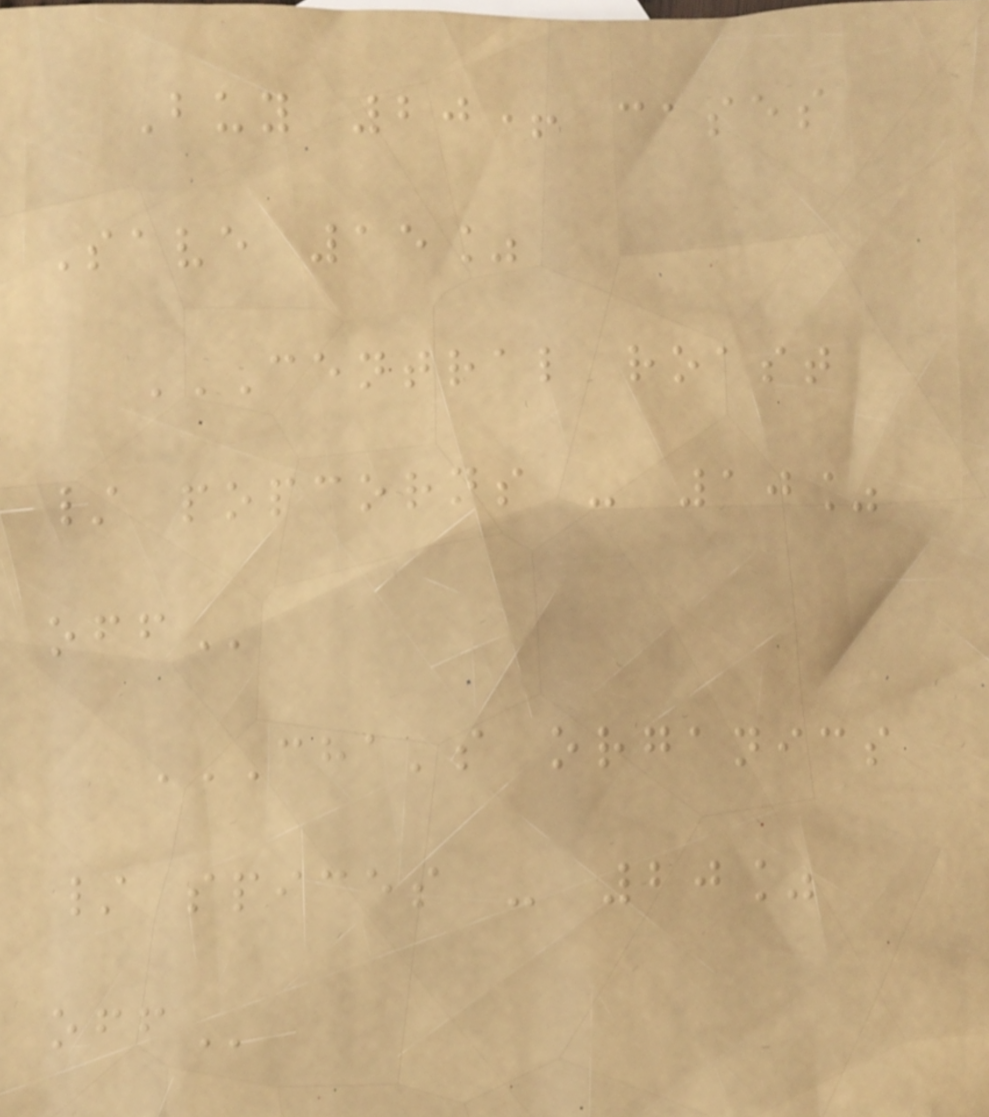Buy 20+ cases
Save 15%
CENTRAL ROAST
/ POPCORNS - 10%
OFF
CHA'S ORGANICS
/ SPICES - 20%
OFF
